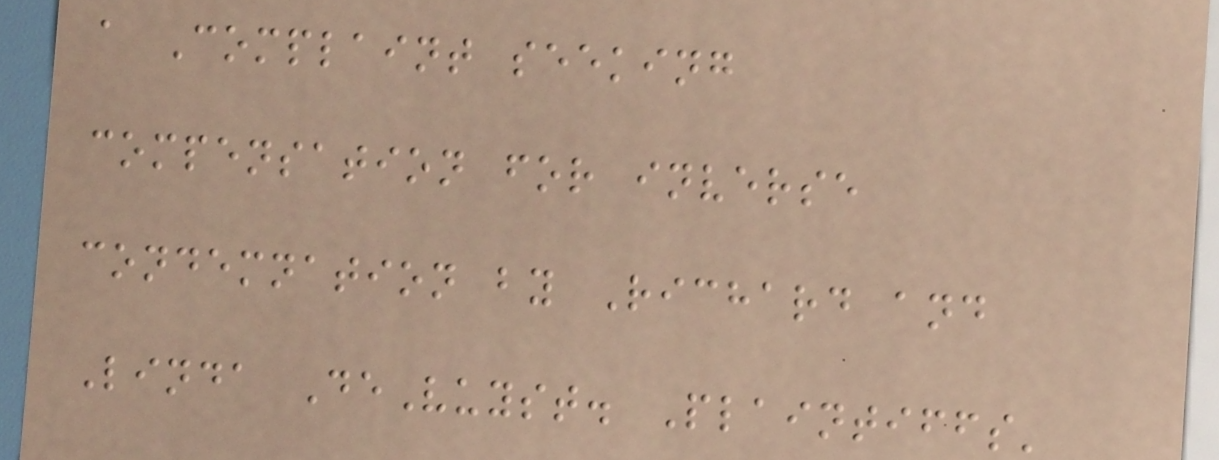a Complaint seeking
compensation for inverse
condemnation by Richard and
Linda DeVuyst. Plaintiffs'
